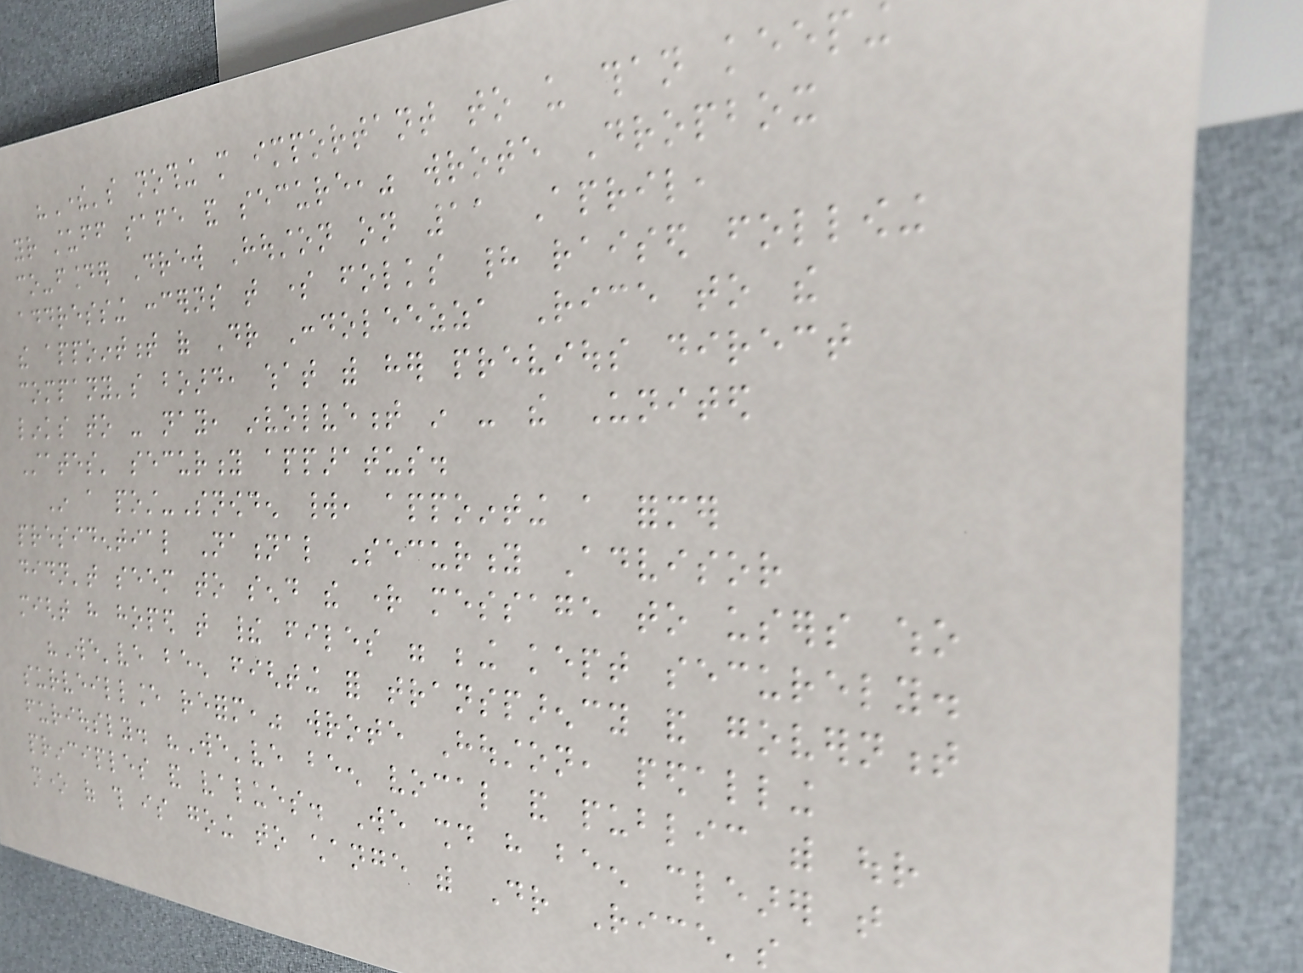"There's nothing more important to us than keeping
your stuff safe and secure," wrote Dropbox
co-founder Drew Houston on 11 April,
addressing concerns that some folks had raised following
the appointment of Dr Condoleezza Rice to the
company's board, what with her previous direct
links to - nay, involvement in - the United
States' security apparatus.
In a post-Snowden world, appointing a former
presidential National Security Advisor
didn't seem to send the right message to users who
might have hoped that their files were being kept securely.
"We've been fighting for transparency and government
surveillance reform," wrote Houston, pedalling
furiously. "We've been vocal and public with our
principles and values. We should have been clearer that
none of this is going to change with Dr Rice's
